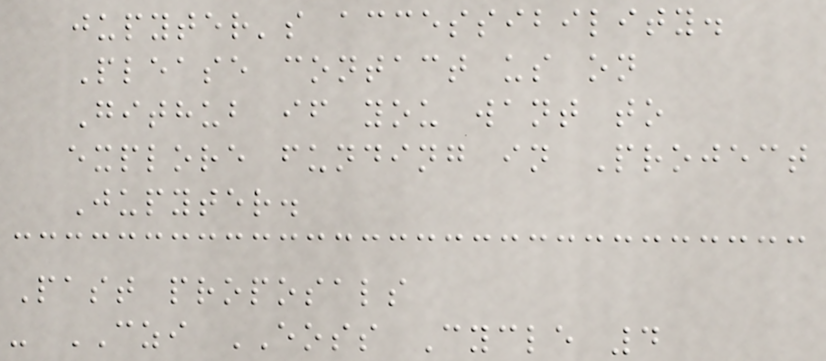jupyter's accessibility.
Please contact us on
Github if you want to
explore funding in Project
Jupyter.
Past proposals
- CZI EOSS Cycle 4
